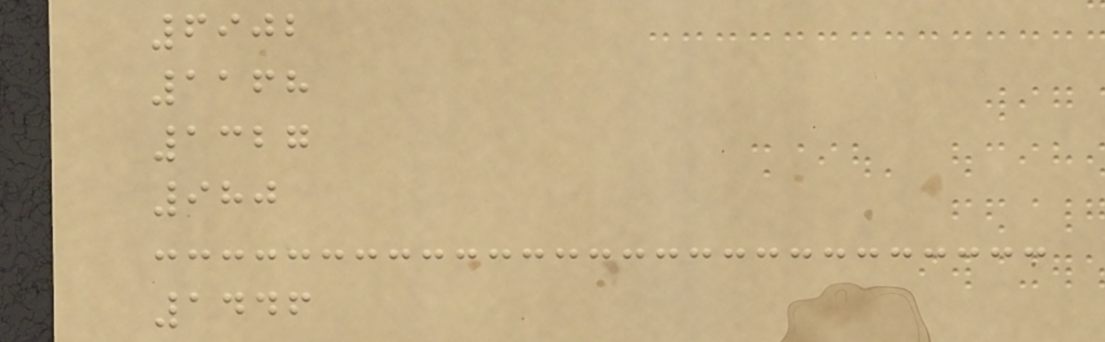6902
1168
1327
980
1446
